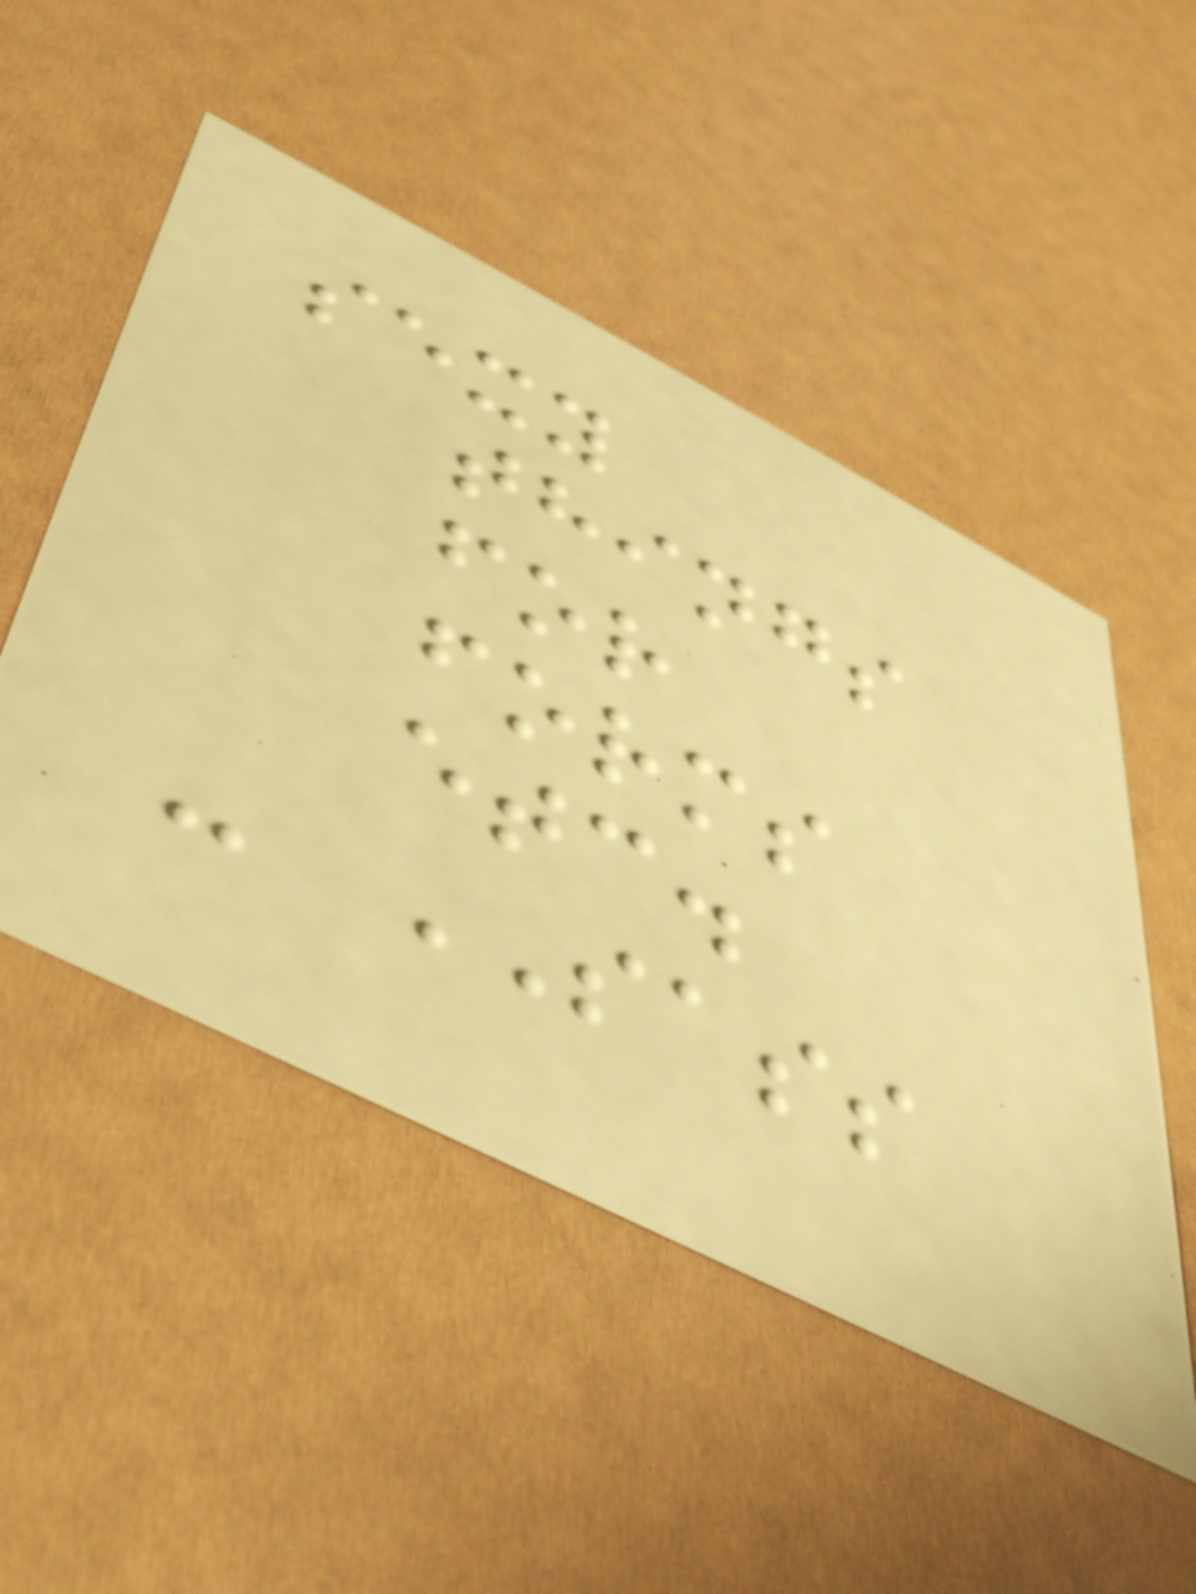sexy
things
for
forms
etc.
- SASS
